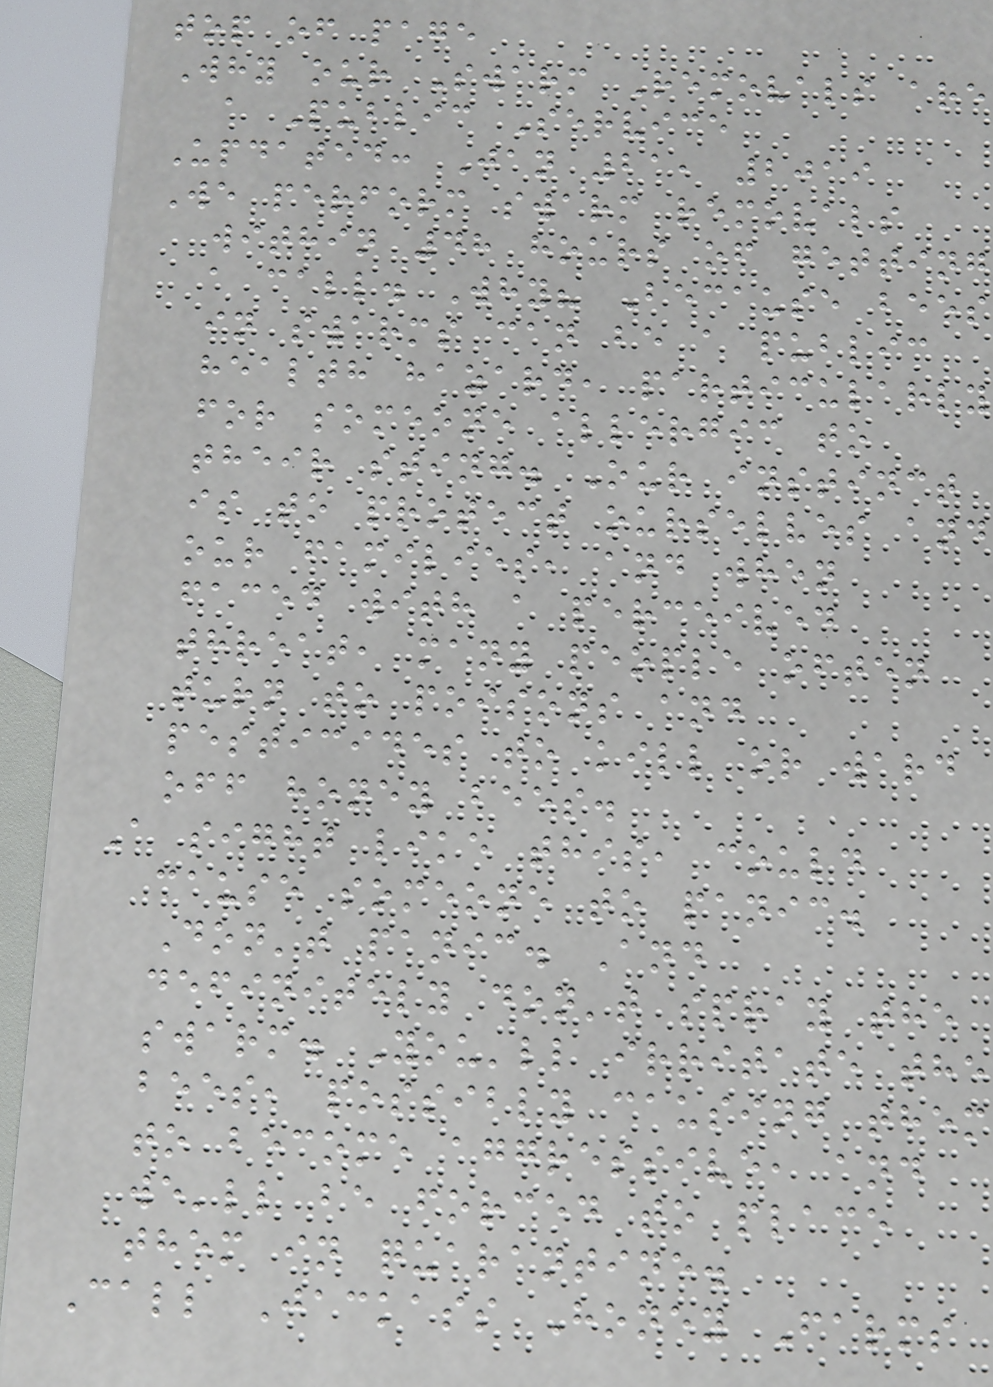top of page
Why our Swarm Removals are
a Public Service
Updated: Jan 21, 2019
We perform swarm removals
within 48 hours of getting
a call. Why? Because bees
in swarms can be a public
health hazard, particularly
for someone allergic to
their sting. Our instinct
is to protect ourselves and
our families, and when
faced with a perceived
threat, many people often
turn to poisons and
pesticides to kill or ward
off honey bees.
A sight like this, could
cause someone to panic.
Don't panic. And
definitely don't spray the
swarm. You'll irritate the
bees, possibly causing them
to become aggressive, and
we'll be forced to place
them in quarantine.
Call Jackass Honey Farms
